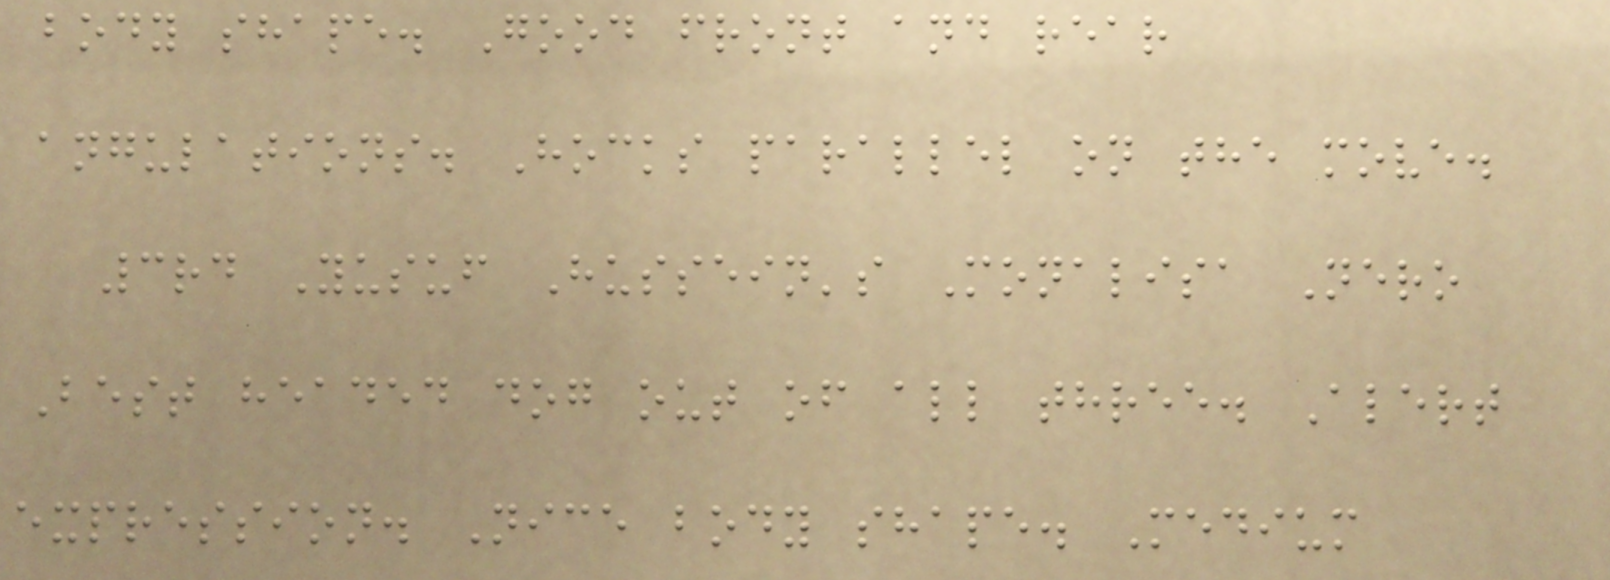body shape. Good front and rear
angulations. Hocks parallel on the move.
3rd Yusuf Hussein's Monalisa Nero
Best headed dog out of all three. Alert
expression. Nice body shape. Medium
